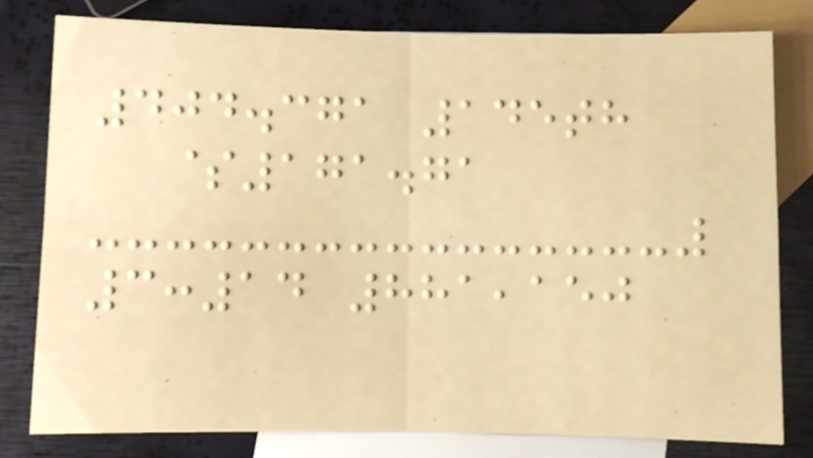404.371 145th
$171.71
3:14 881,150
